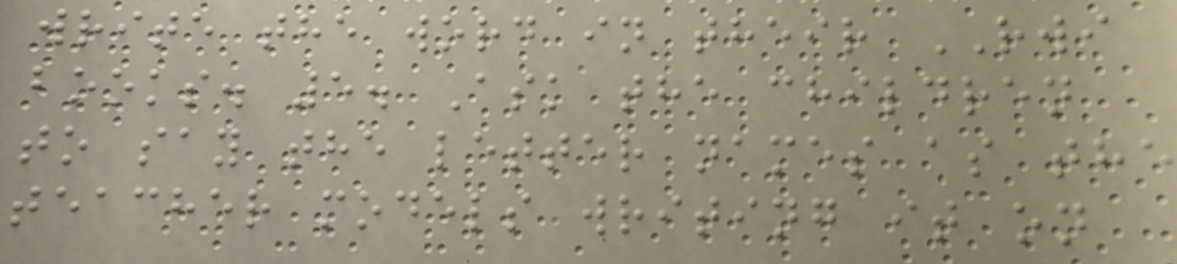write the word in their RWI
books. 5. Ask the children
to say the letter names as the
teacher models writing it on
